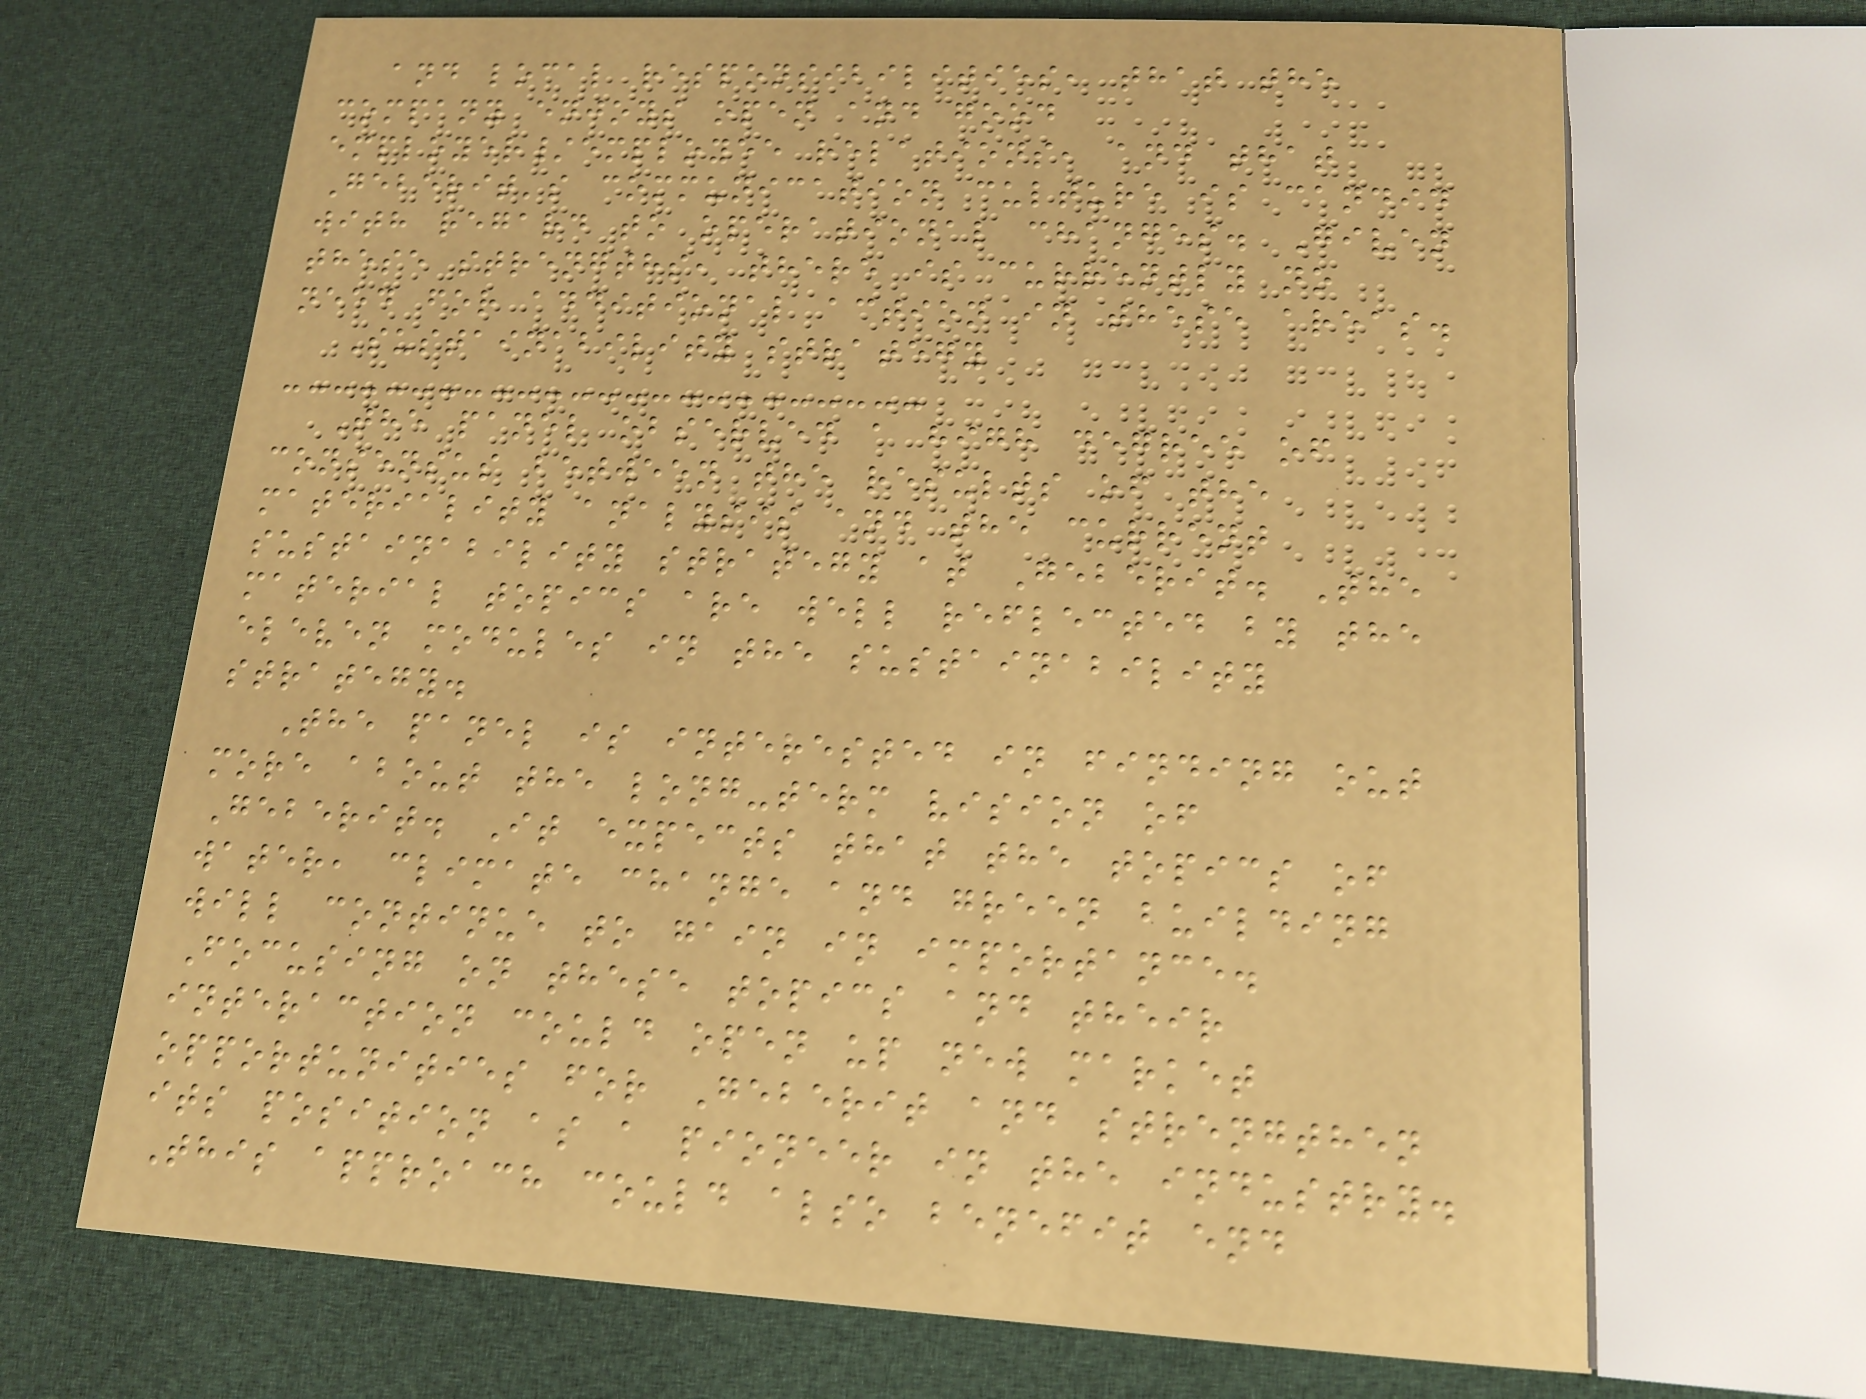and local responsibilities, that the
company enjoys open and good
employer/employee relations, and that
Geberit's communication culture is candid
with regard to operational changes. Given
these strengths, there is currently no
need for additional action in these areas.
Sustainability strategy
The panel observed a high degree of
consensus between the results of the
materiality analysis and the current
sustainability strategy at Geberit. The
material topics are well reflected by the
eleven modules in the sustainability
strategy.
The panel is interested in finding out
more about the long-term vision of
Geberit. It expects that the topics of
water, climate change and green building
will continue to gain in importance.
Focusing on these topics and their
interaction could open up new market
opportunities for Geberit and strengthen
its position as a pioneer in the industry.
This approach could also benefit end
